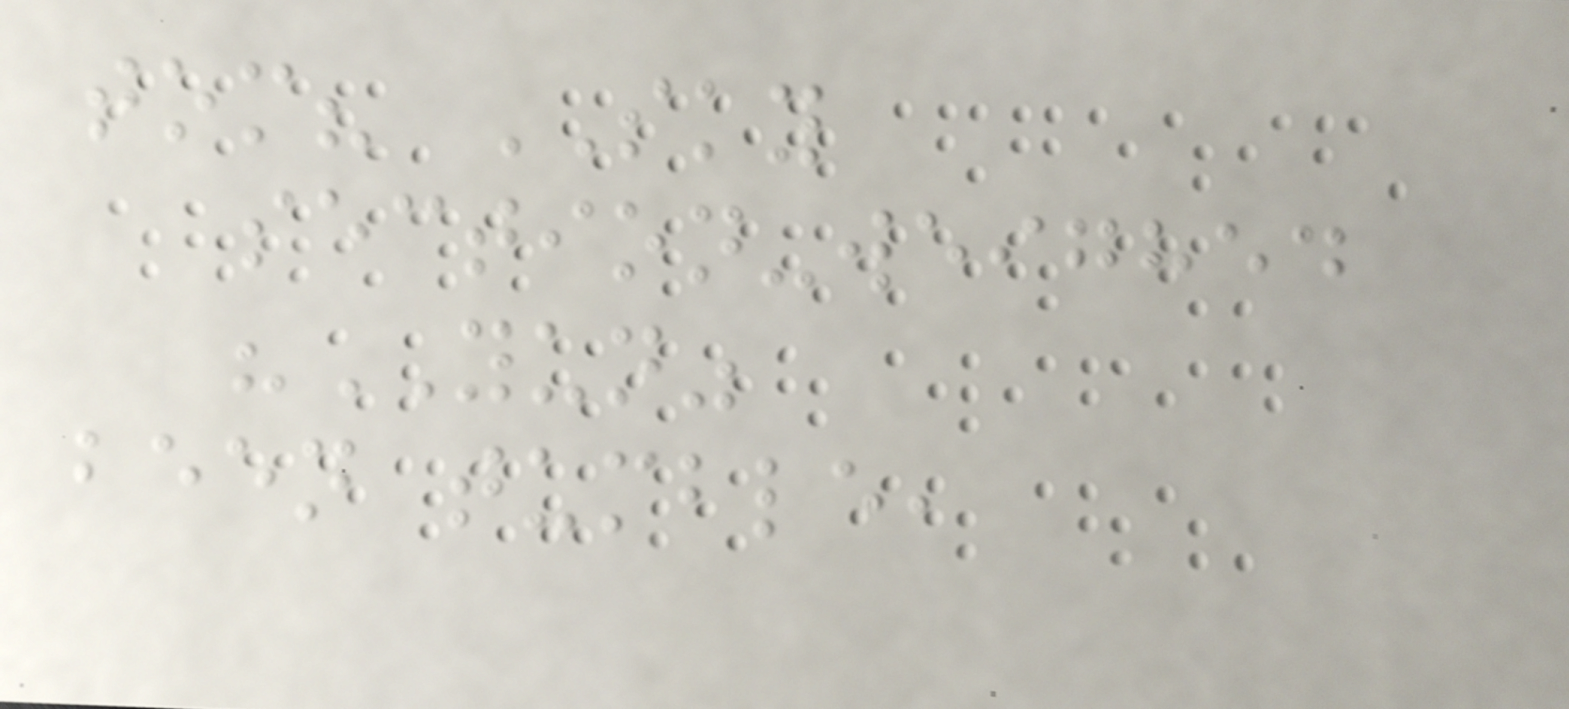tom? SKY
section-weighed
"YUN"
been tumble,
